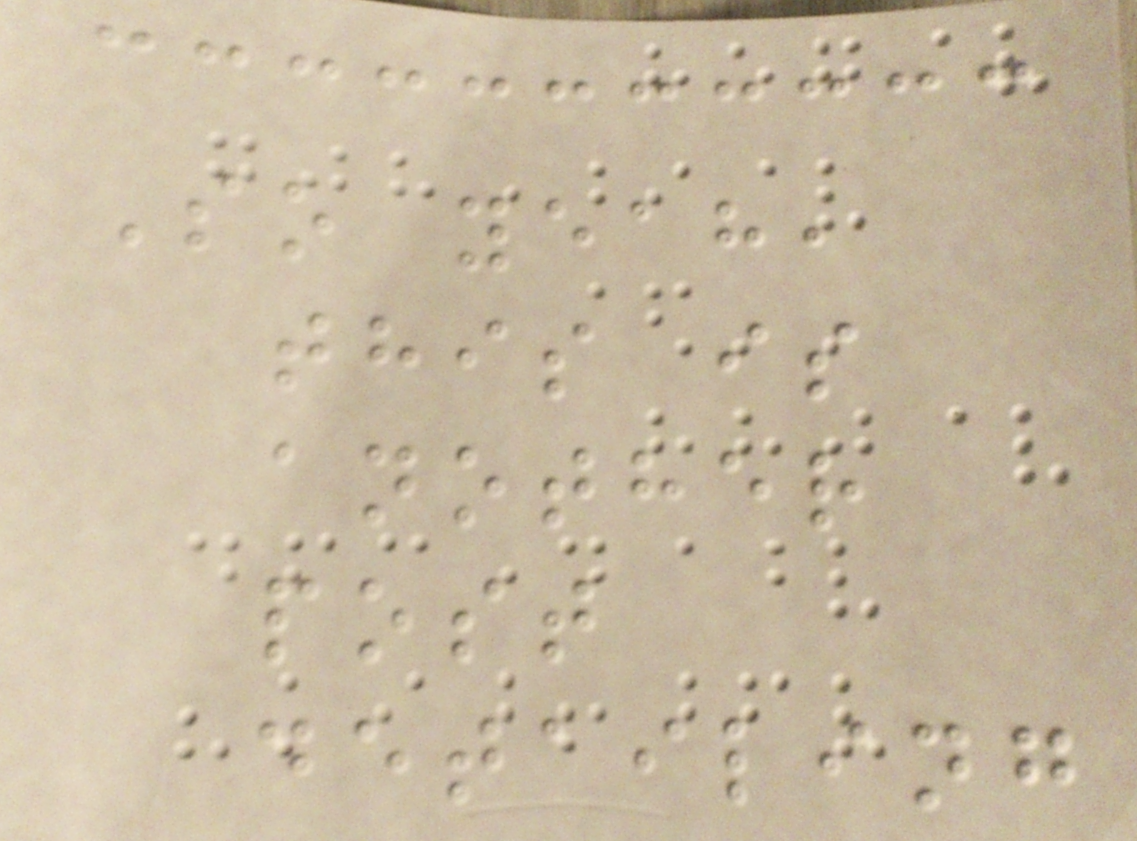So yeah,
this is
another
post
detailing
